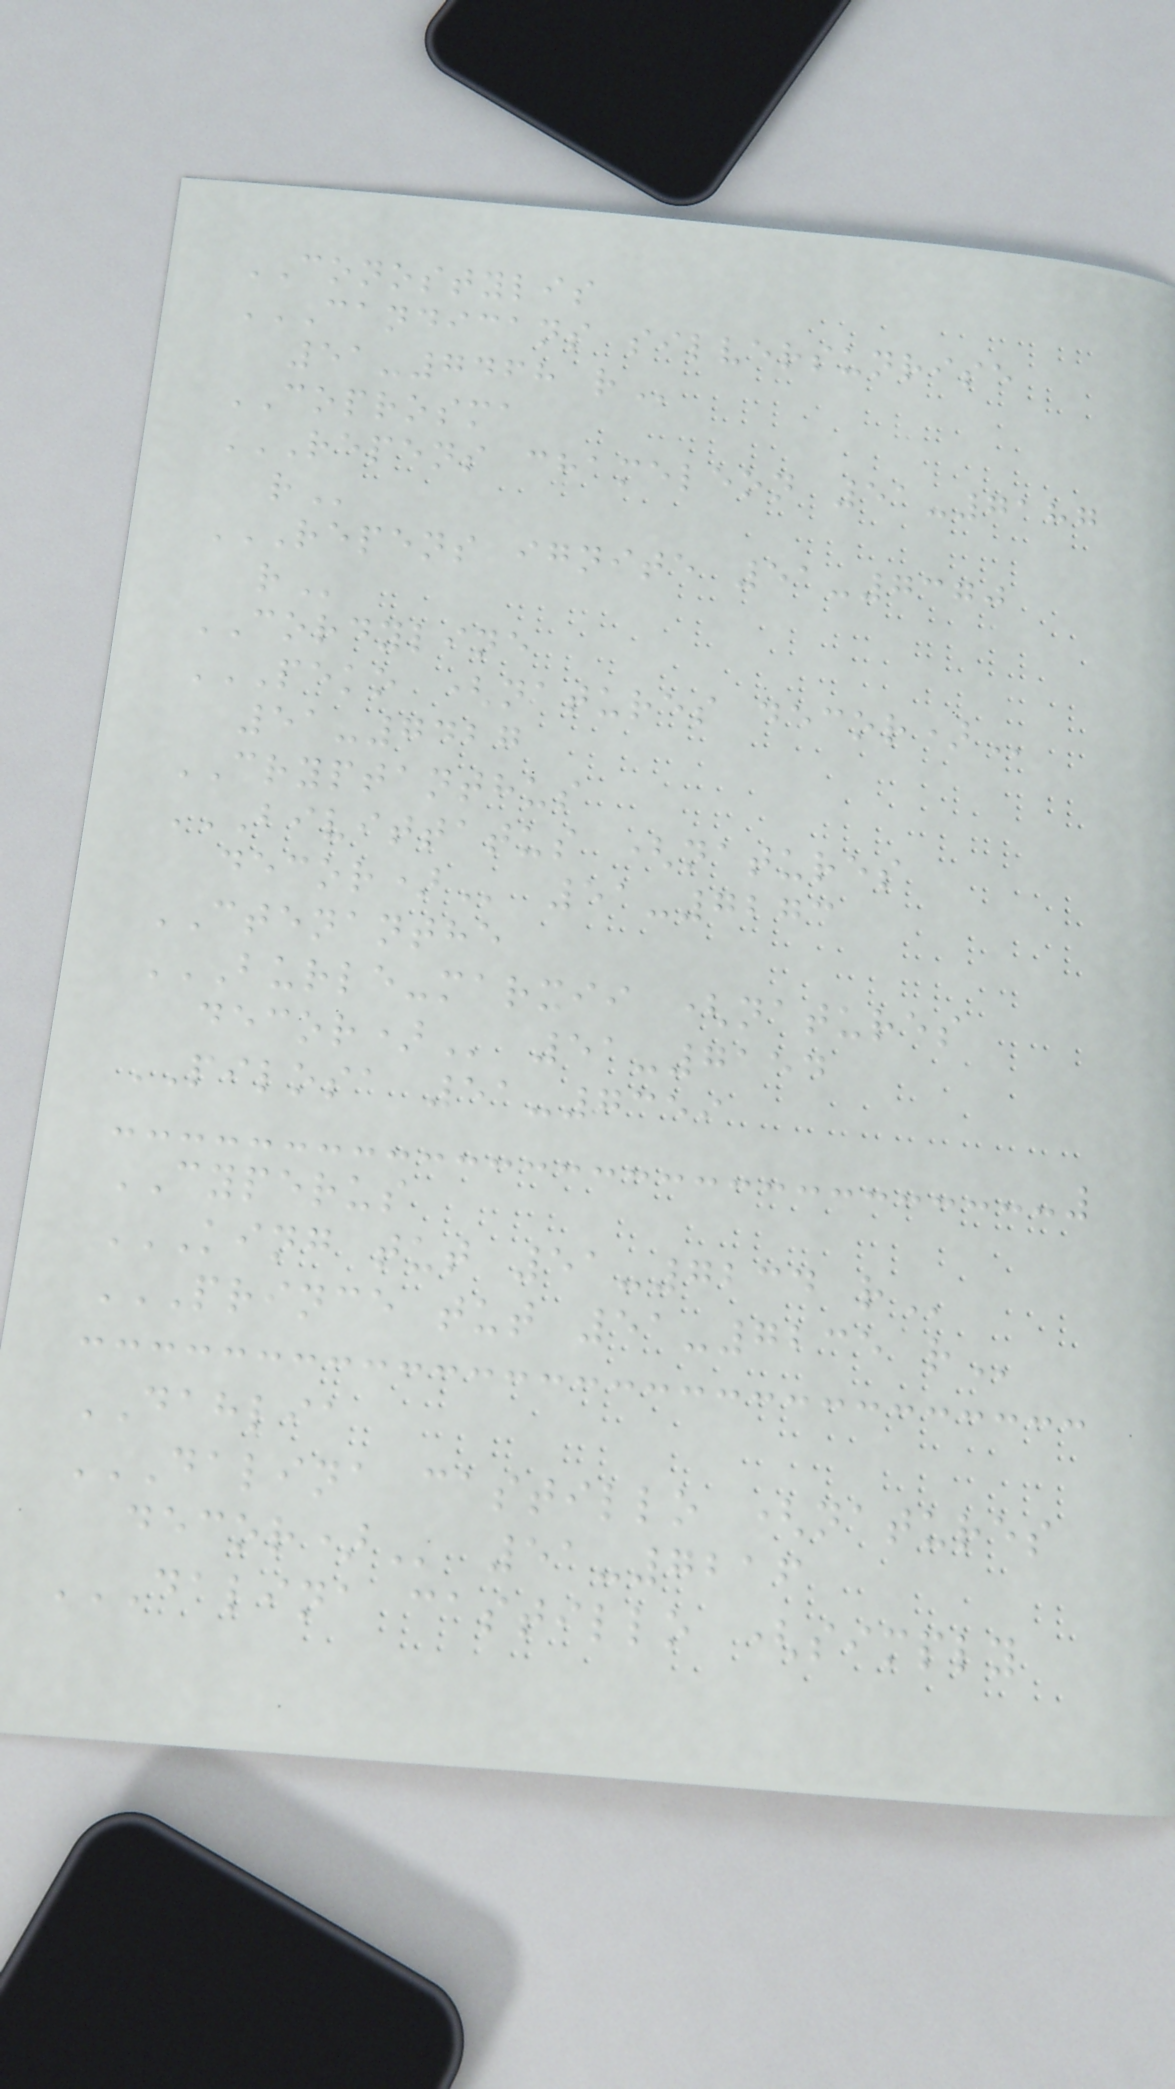CONOSTYLIS
CANDICANS SILVERSUNRISE
51-7468 R
COPROSMA
REPENS CHAMELEON 51-7187
R
REPENS IGNITE 51-7370
R
CORDYLINE
PEKO (NATURES DECOR)
51-7427
CRYPTANTHUS
BIVITTATUS (NATURES
DECOR) 51-7273
CTENANTHE
BURLE-MARXII (NATURES
DECOR) 51-7154
PILOSA 51-7359
CYPERUS
KING TUT 51-7234 R
PRINCE TUT 51-7235 R
DAHLIA
DALINA CASTILLO (NATURES
DECOR) 51-7216
DALINA CASTILLO (SIMPLY
